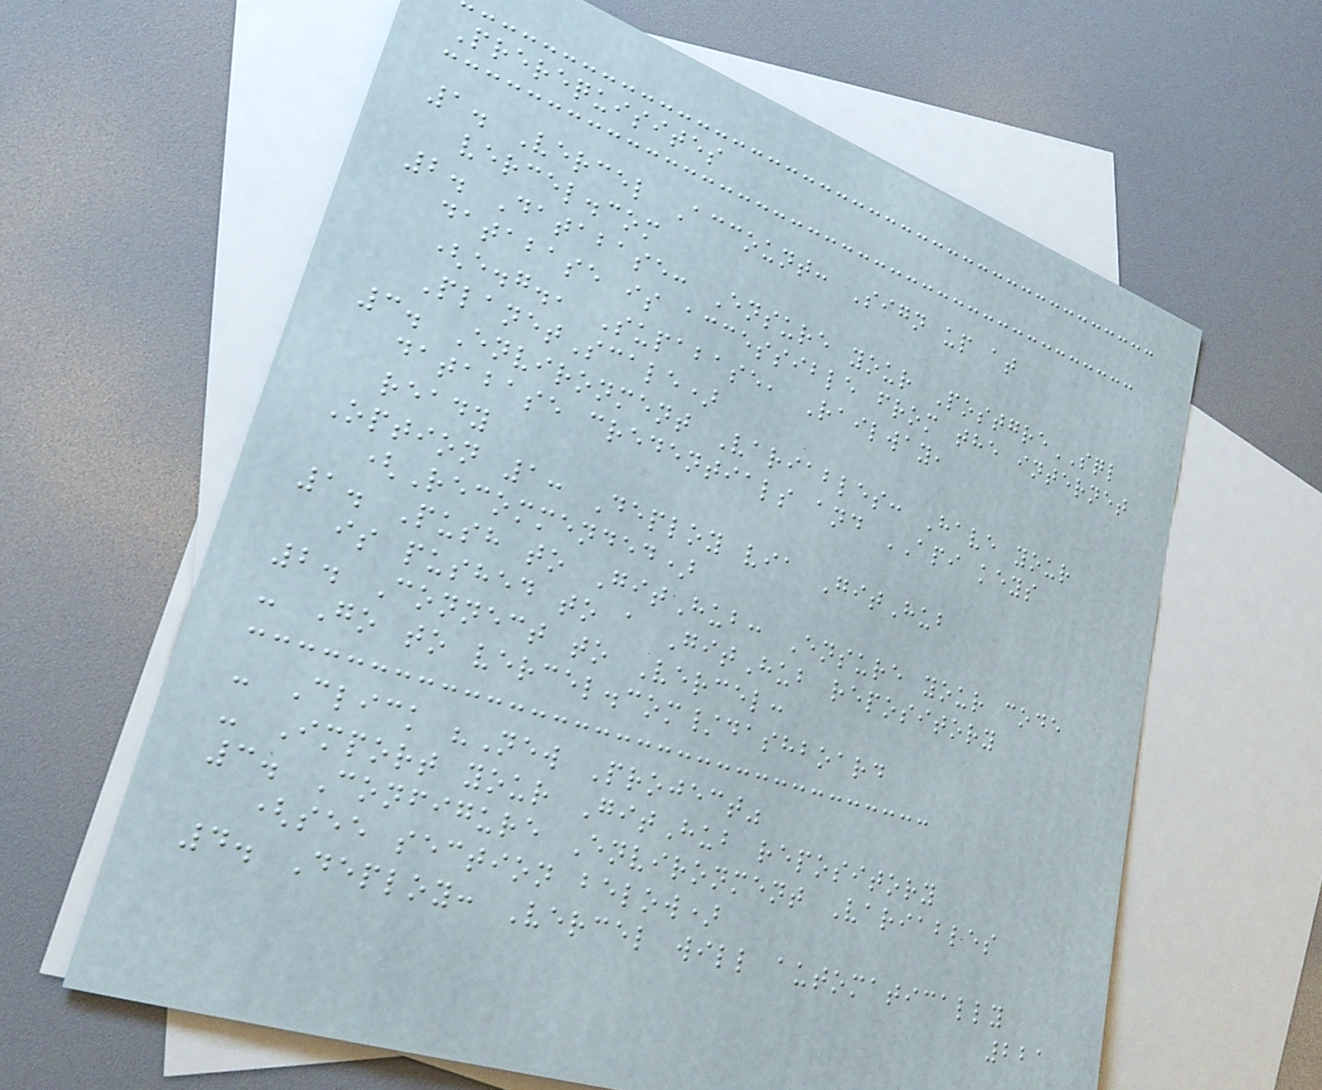Prerequisites
1. Vercel Account: Sign up at
vercel.com
2. Database: Ensure your PostgreSQL
database is accessible from the internet
(e.g., Supabase, Railway,
PlanetScale)
3. Environment Variables: Have your
database credentials and API keys
ready
Option 1: Deploy via GitHub
(Recommended)
1. Push to GitHub: Ensure your code
is pushed to a GitHub repository
2. Connect to Vercel:
- Go to vercel.com/dashboard
- Click "New Project"
- Import your GitHub repository
3. Configure Environment Variables
(see section below)
4. Deploy: Vercel will automatically
221
